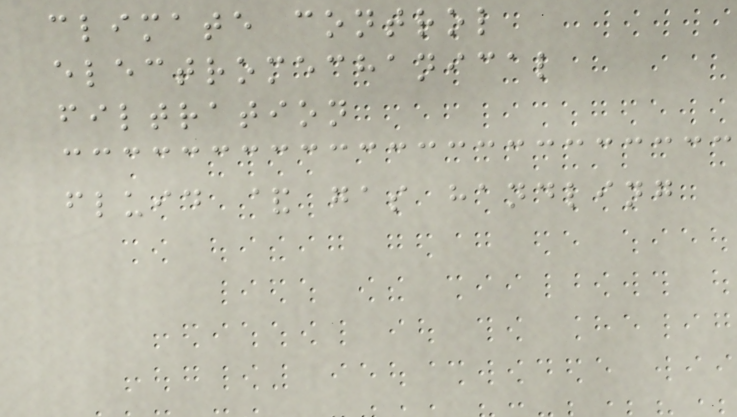climate control
electromechanical
filtration
fluid & gas handling
